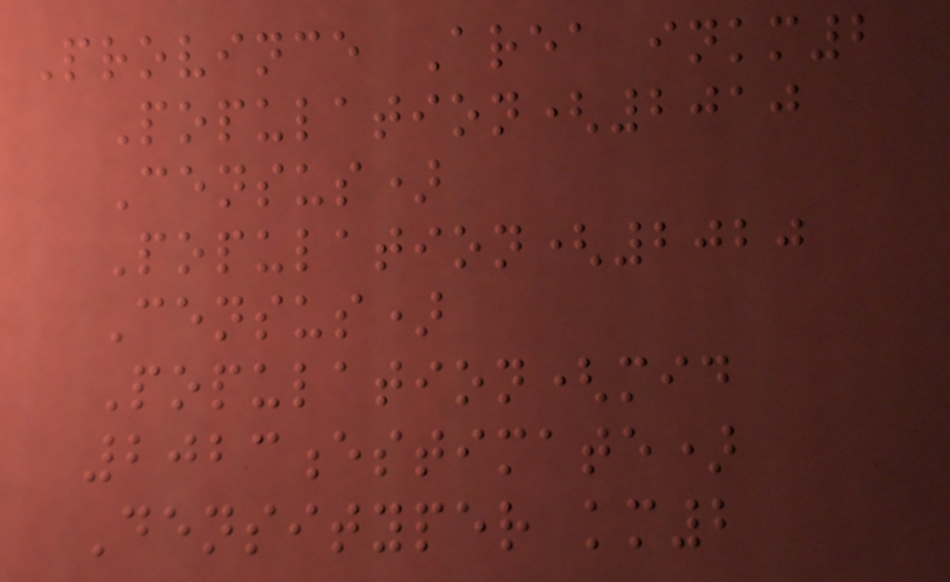Province Area inkm2
Population(2010
Census)
Population(2020
Census)
Population(mid
2023estimate)
Densityper km2
